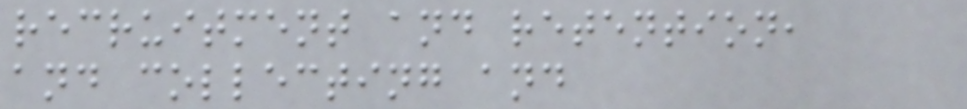recruitment and retention,
and collecting and
